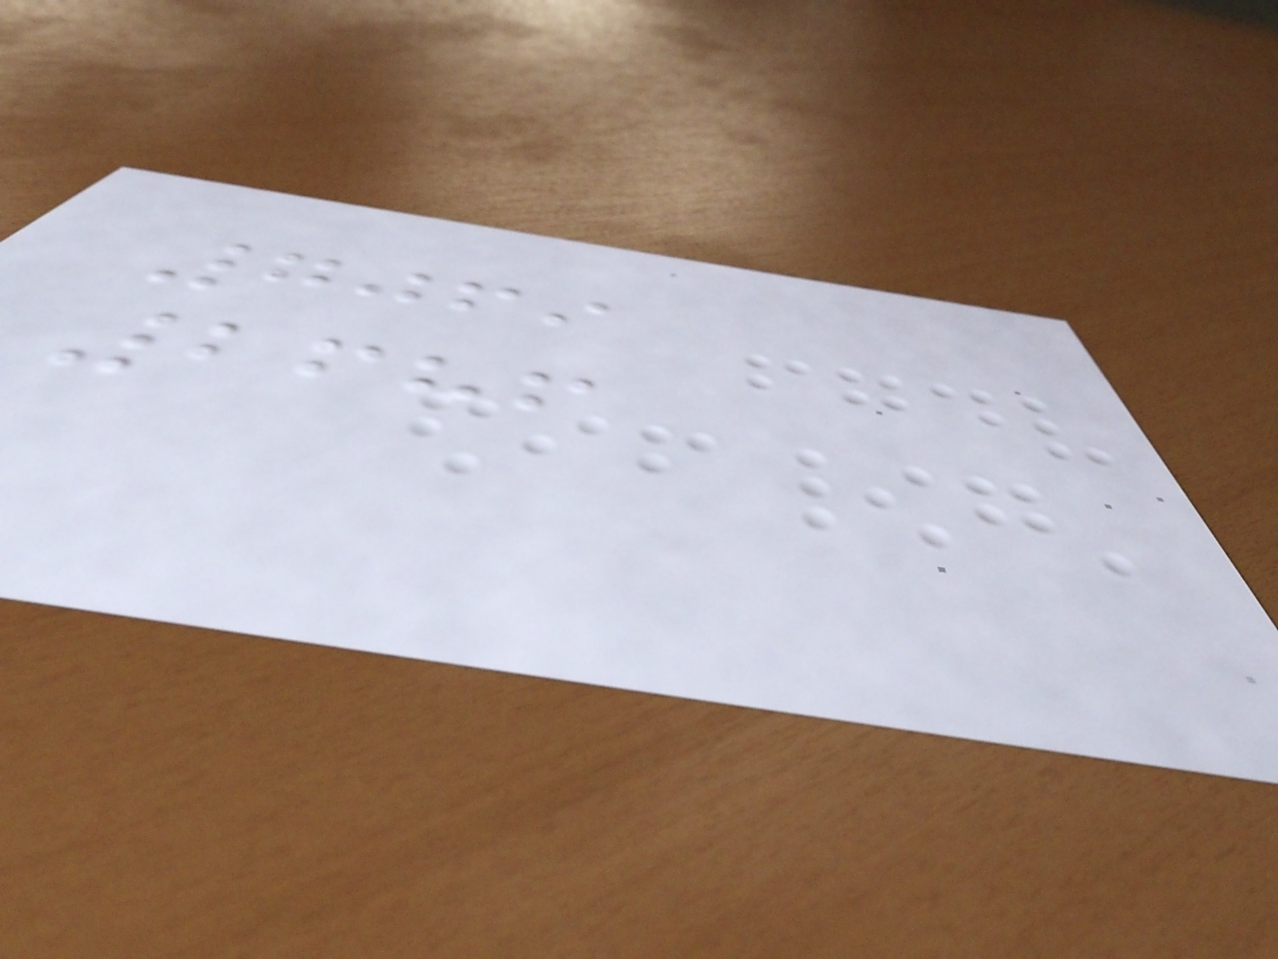7069
2686
